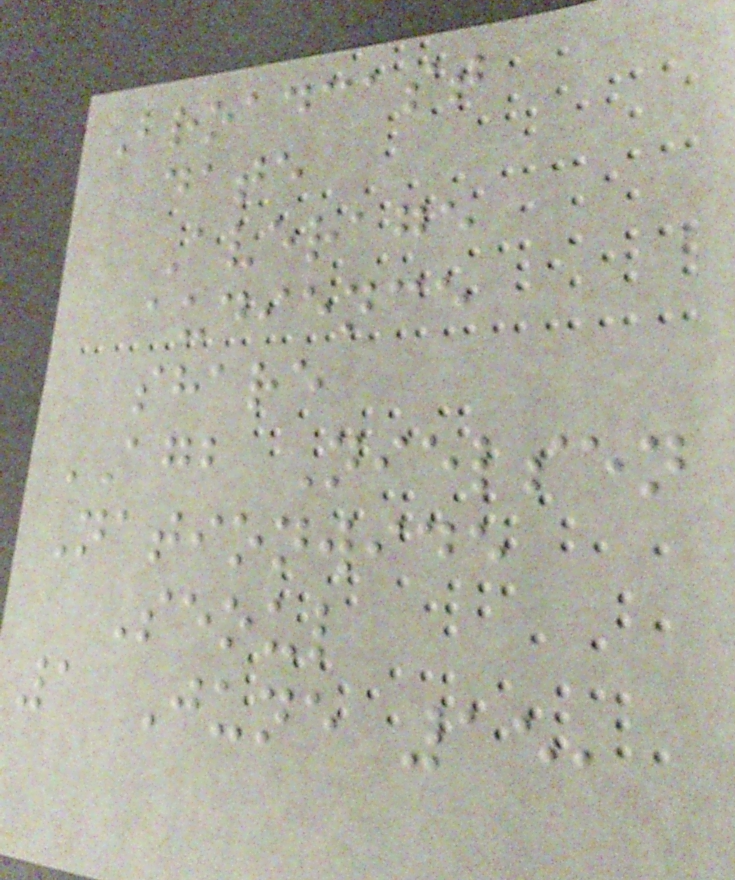Broadcast
date
Average
audience
share
AGB Nielsen
Nationwide
Seoul
1 June 15,
